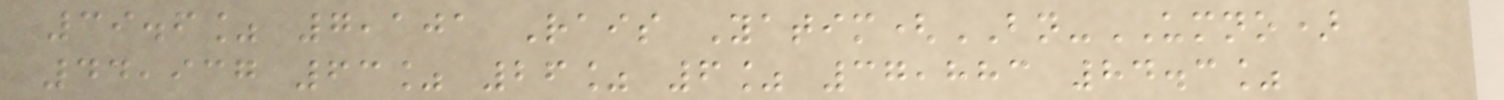39.6% 7,101 Rais Yatim(BN-UMNO)
44,937 63% 26% 6% 37,883 84.3%
